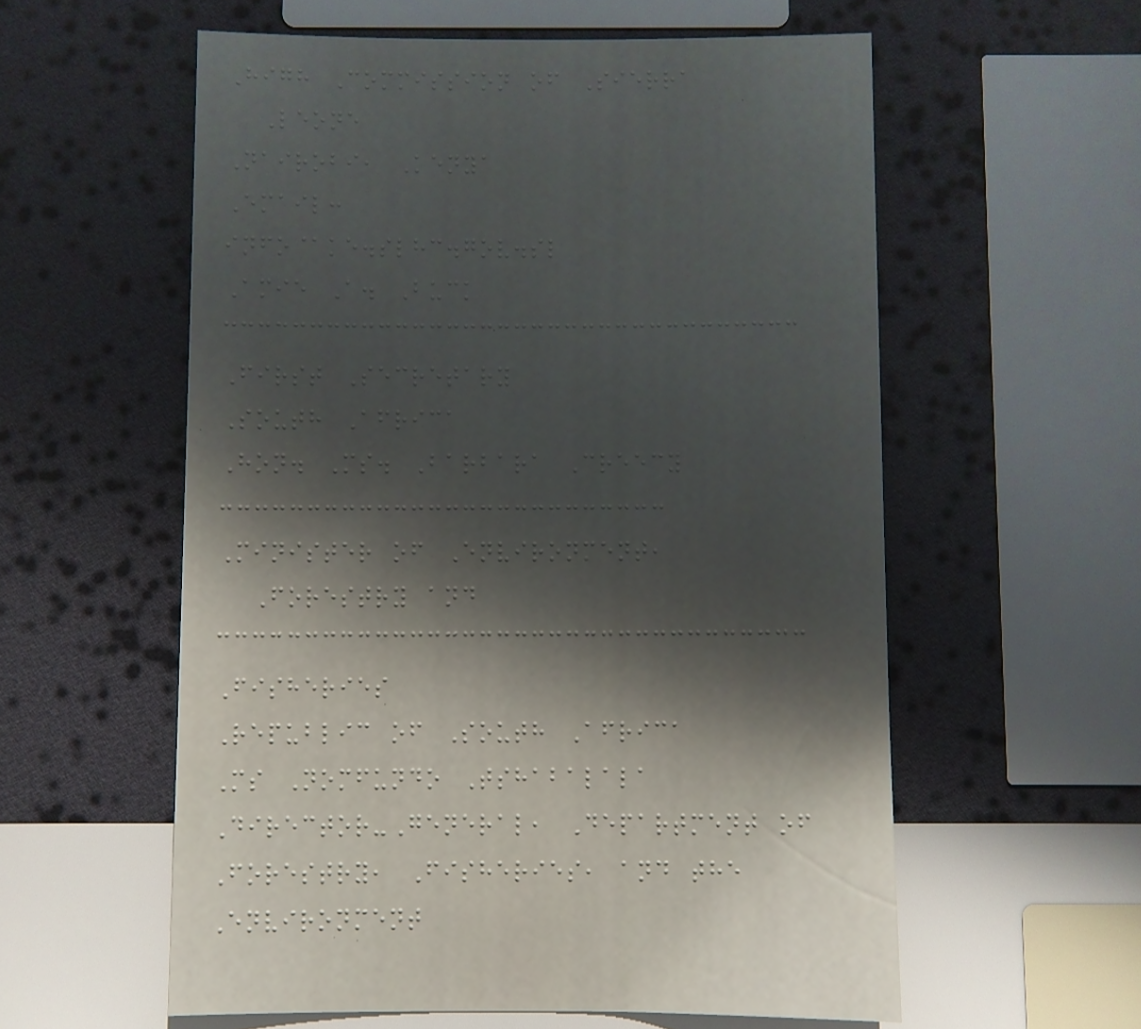High Commission of Sierra
Leone
Nairobi, Kenya
Email:
info@ke.slhc.gov.sl
Amie A. Buck
First Secretary
South Africa
Hon. Ms. Barbara Creecy
Minister of Environment,
Forestry and
Fisheries
Republic of South Africa
Ms Nomfundo Tshabalala
Director-General, Department of
Forestry, Fisheries, and the
Environment
